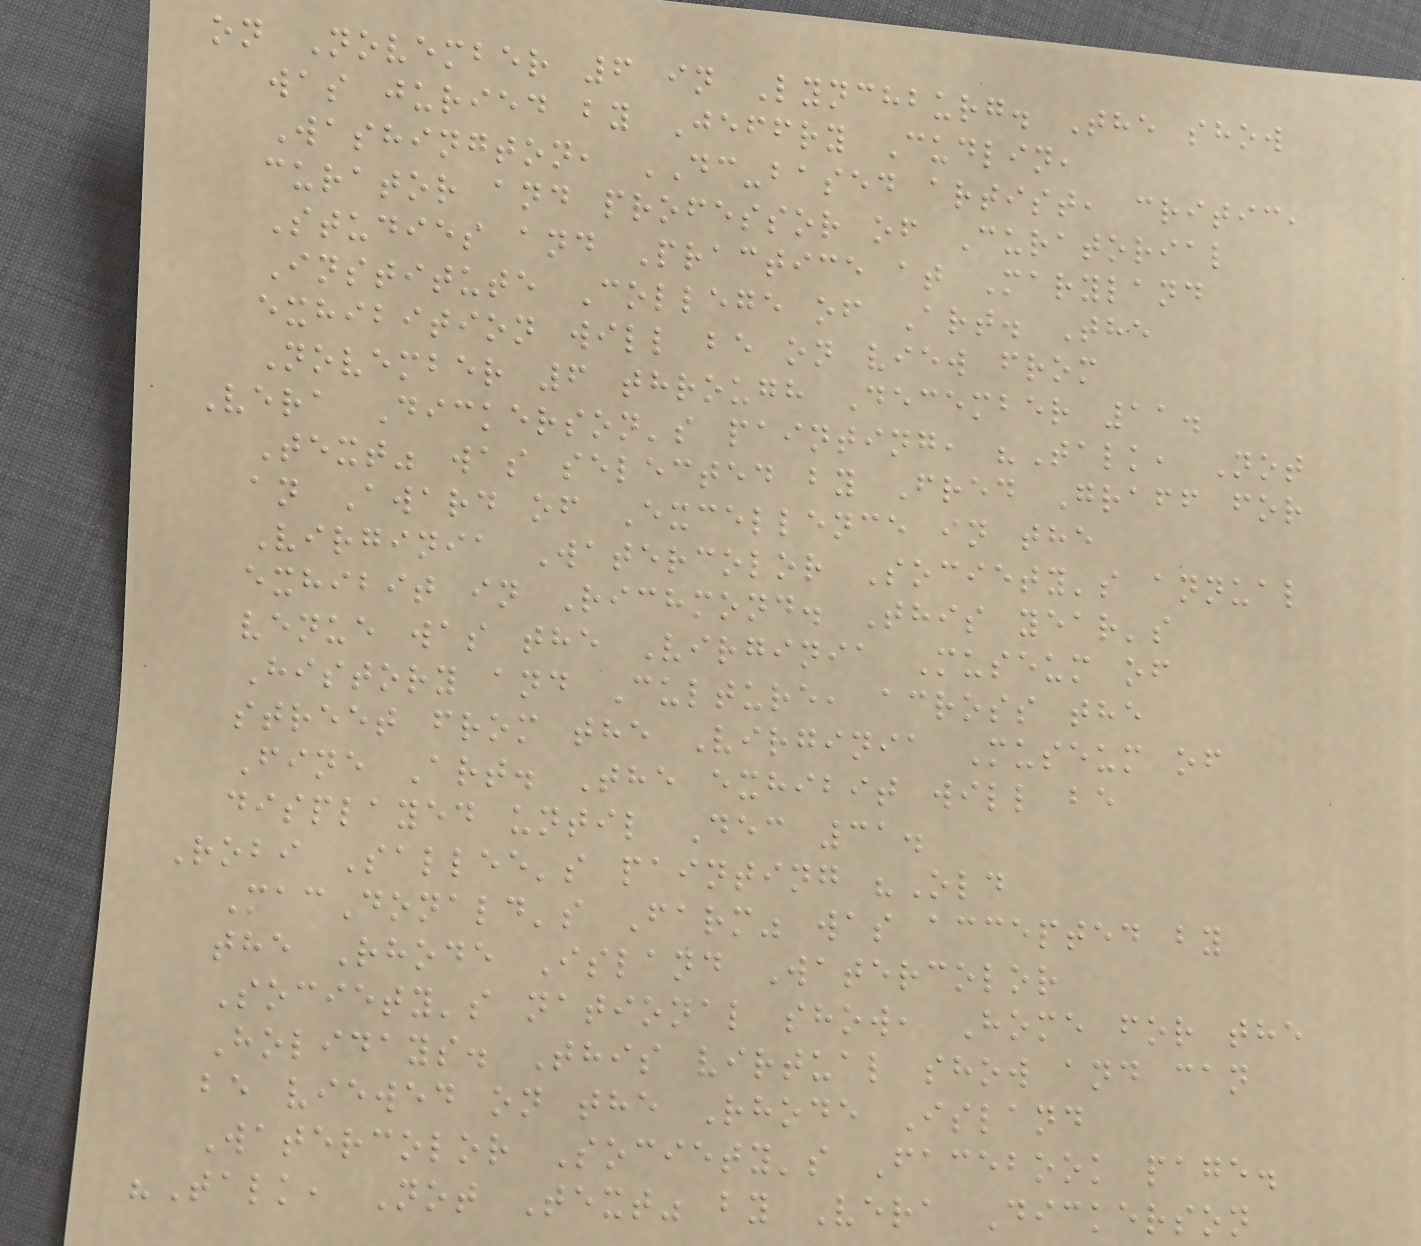on November 6 in Lynchburg. The show
was juried by Jeffry Cudlin,
Washington, DC-based artist, critic,
curator and professor of Curatorial
Studies and Practice at Maryland
Institute College of Art. The
exhibition will be on view from
November 6 through December 11.
Vera Dickerson's painting, "Talk, Not
Text" was selected by Fred Graff for
an Award of Excellence in the
Virginia Watercolor Society's annual
exhibit in Richmond. This year's
venue was the Virginia Museum of
History and Culture, across the
street from the Virginia Museum of
Fine Art. The exhibit will be
displayed until Dec 31.
Robi Sallee's painting "Old
MacDonald's Farm" was accepted by
the Rhode Island Watercolor
Society's national show, Home for the
Holidays. This virtual show and can
be viewed on the Rhode Island
Watercolor Society's Facebook page.
"Talk, Not Text" by Vera Dickerson
